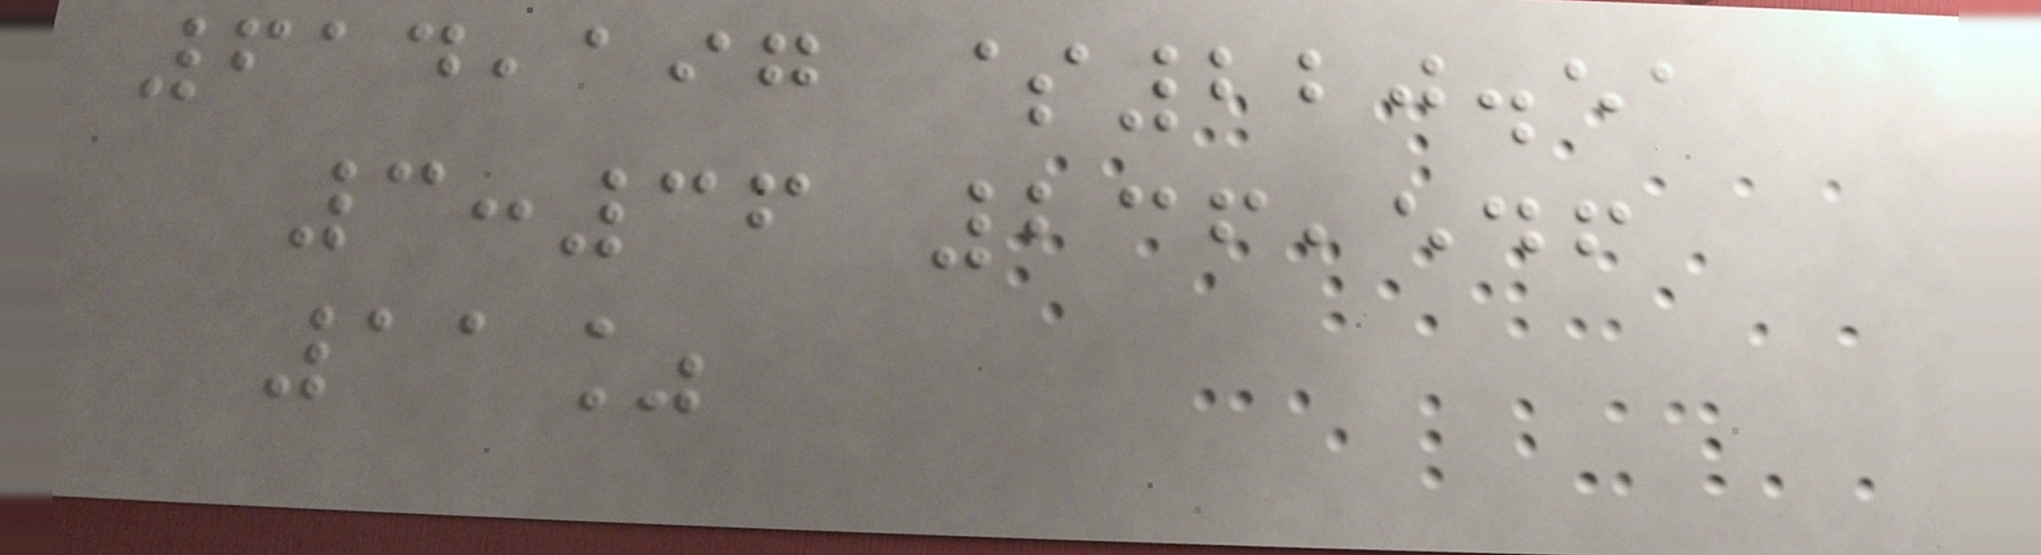614,197 $220.51
3:36 236,546
11%
